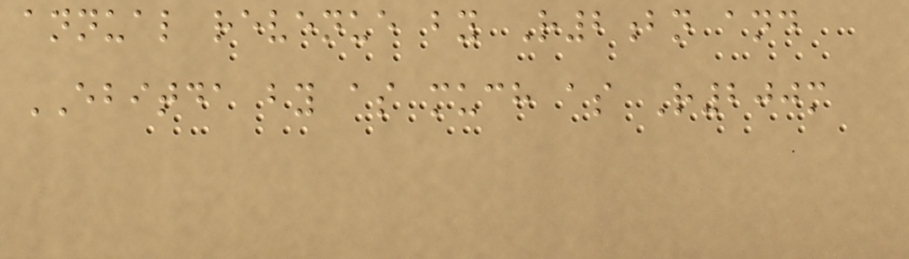annual revenue by R2bn and
EBITDA by as much as R200m
